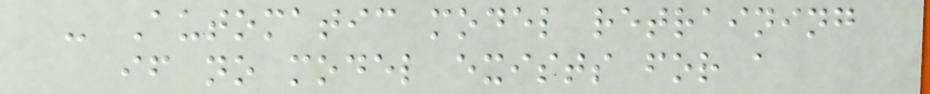- Automatic model retraining
if no model exists for a
